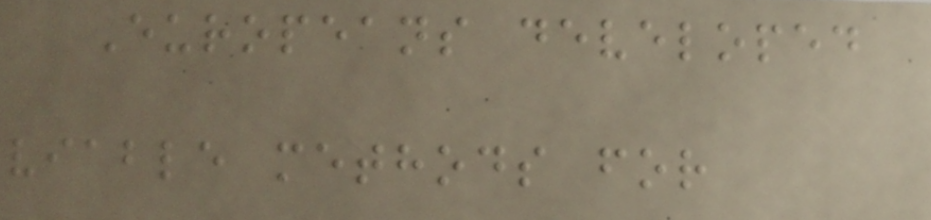Europeans developed
viable methods for
